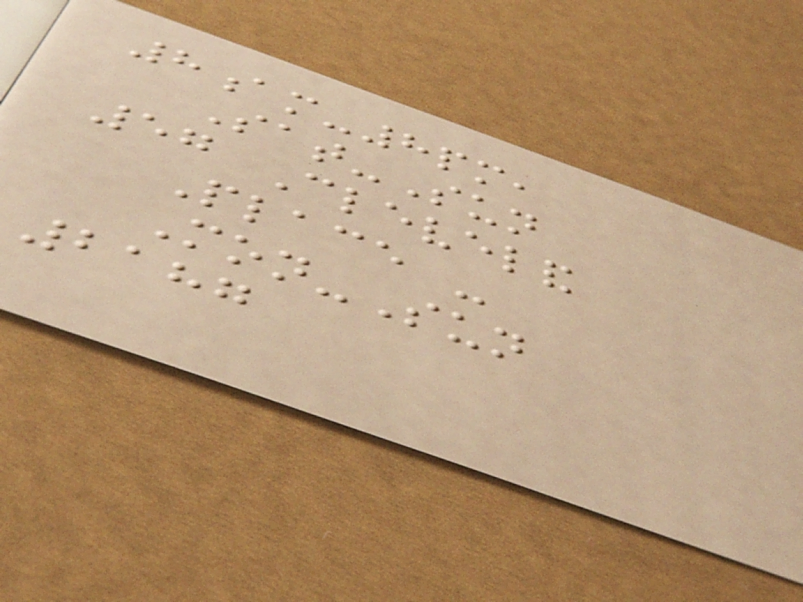8am-8pm,
Sat-Sun
57 Cleveland
Place -
Mon-Sun
2187
